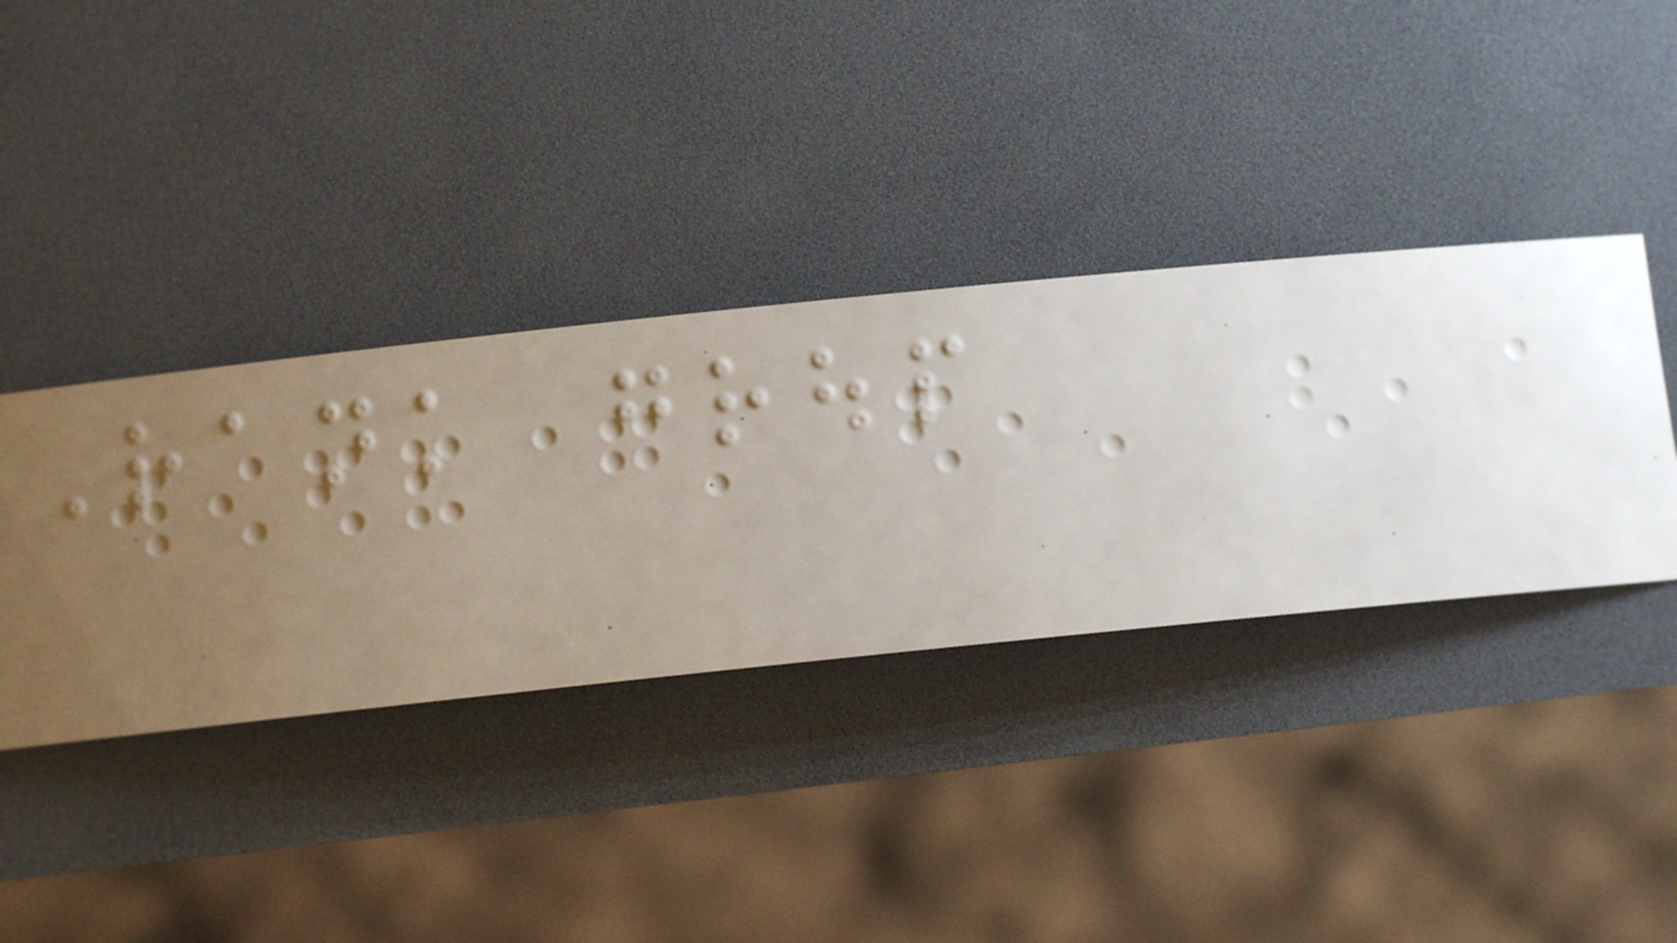Rank group
